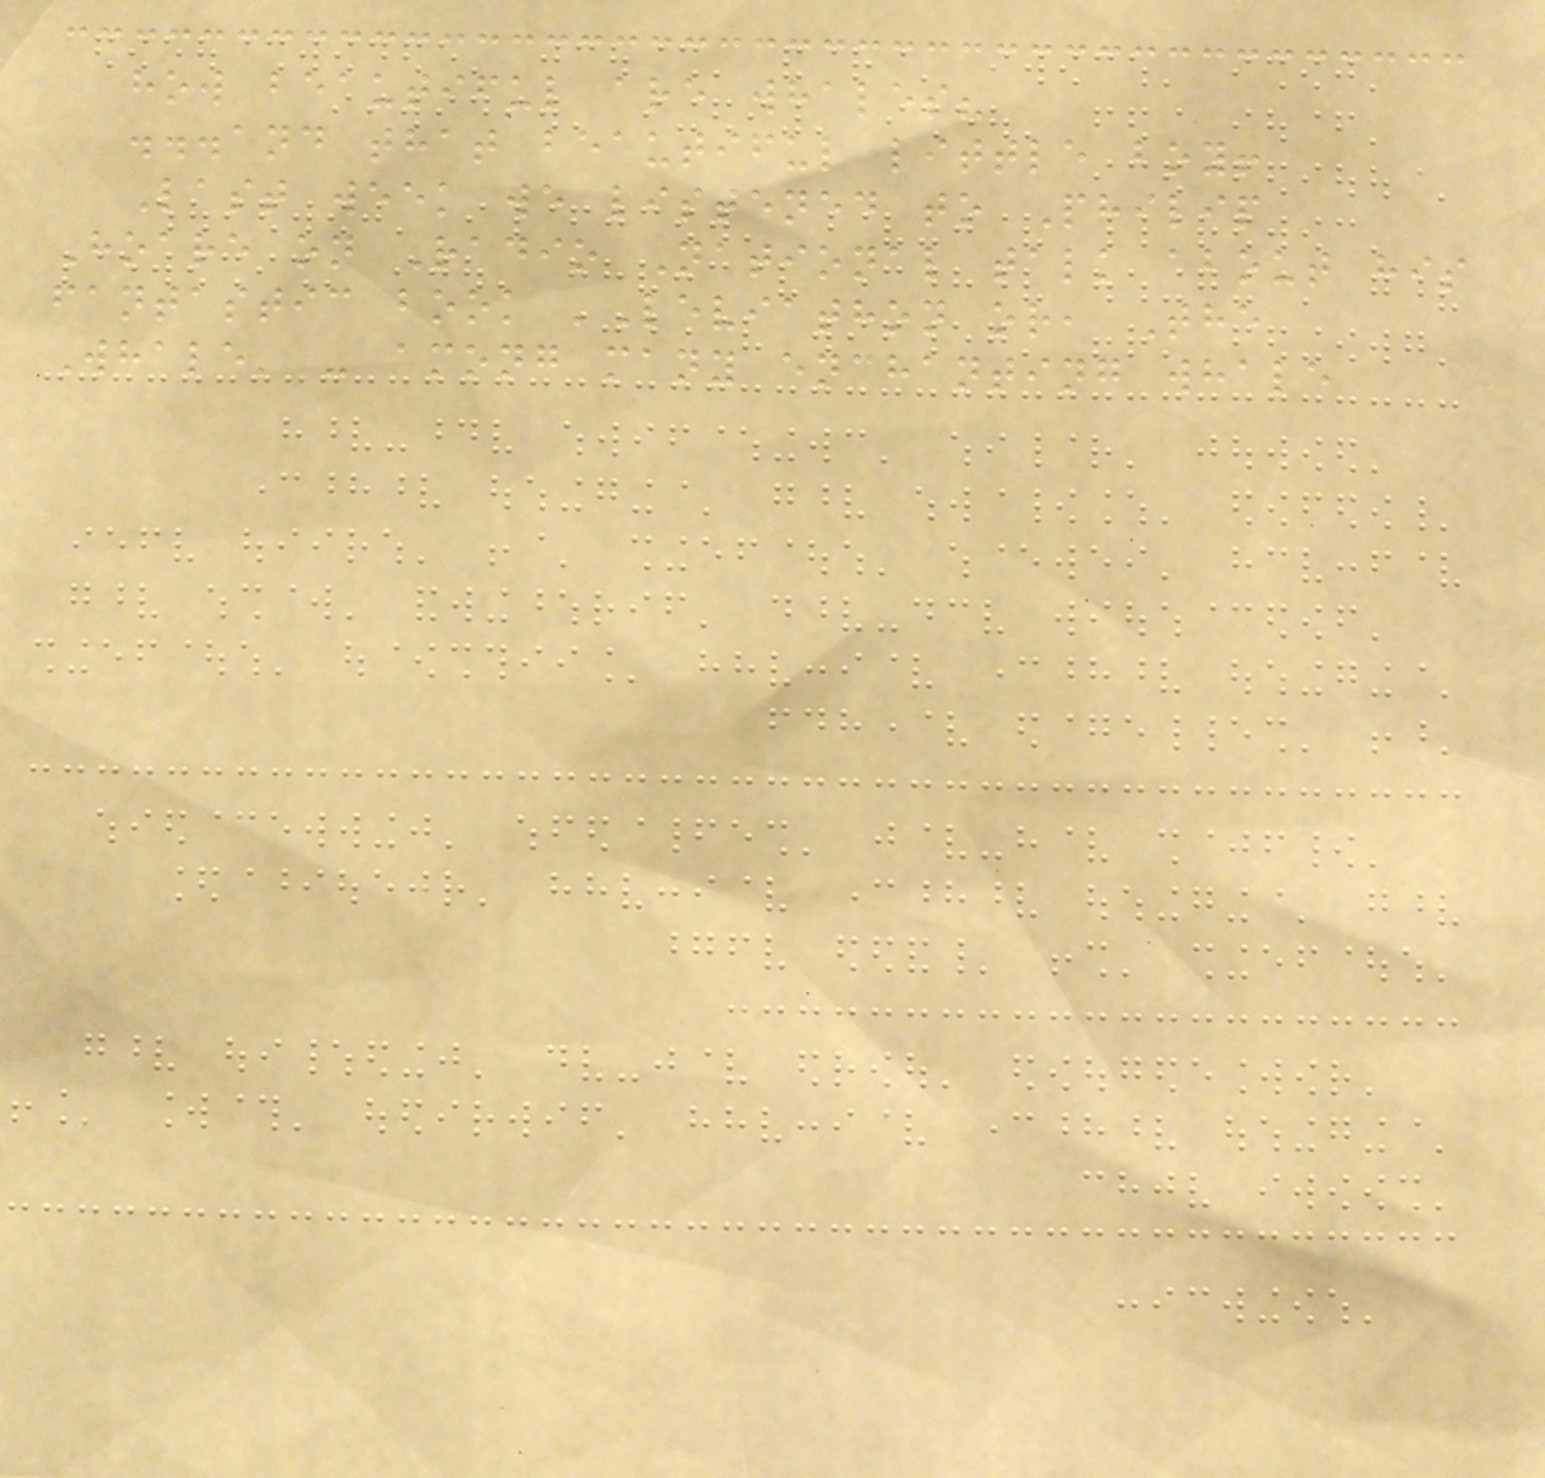how beautiful are whales?
...and that beautiful little boy!
Last week we listened to Philip
Hoare on Radio National talk about his
fantastic book 'Leviathon or, The
Whale' - among many enchanting whale
